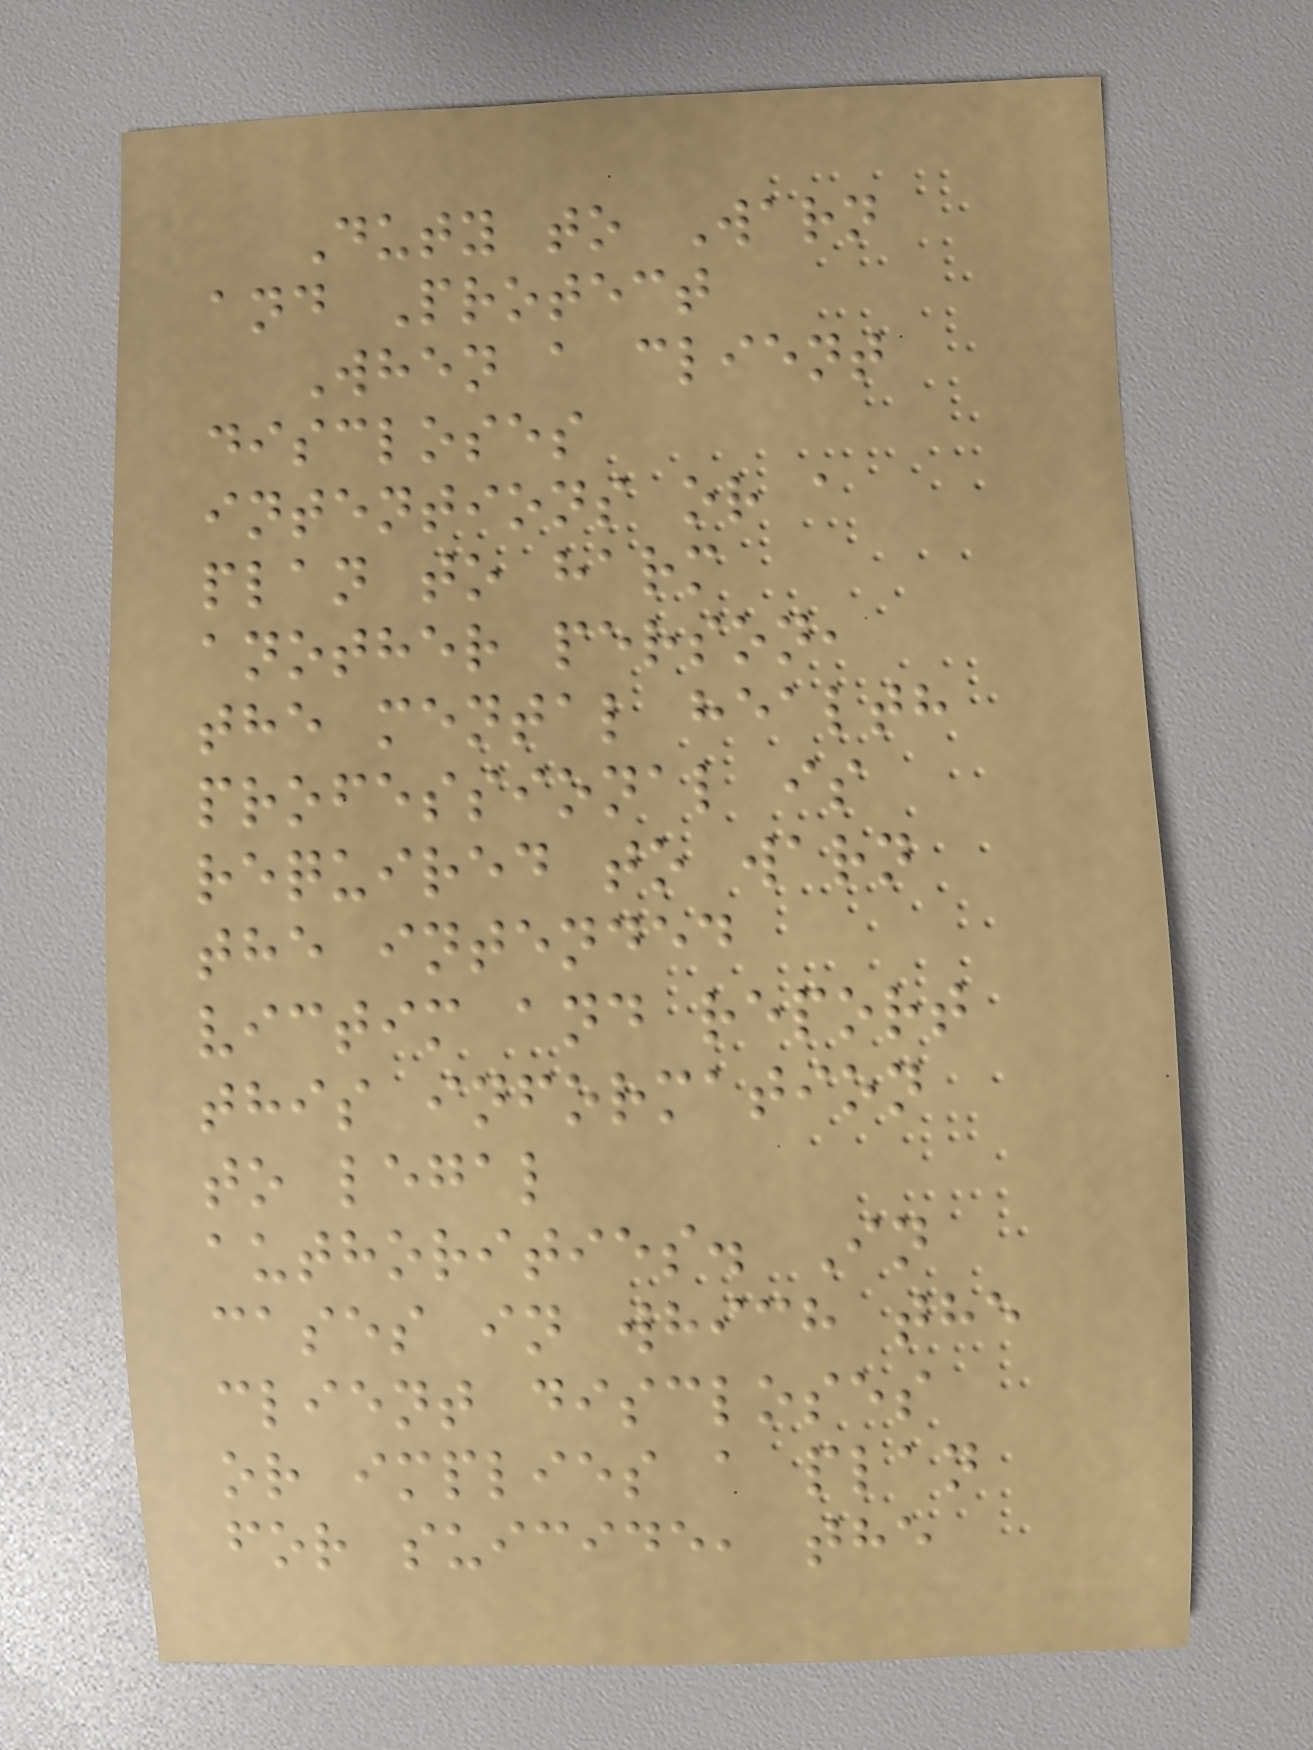Duty to Warn
and Protect
When a client
discloses
intentions or a
plan to harm
another person,
the mental health
professional is
required to warn
the intended
victim and report
this information
to legal
authorities. In
cases in which the
client discloses
or implies a plan
for suicide, the
